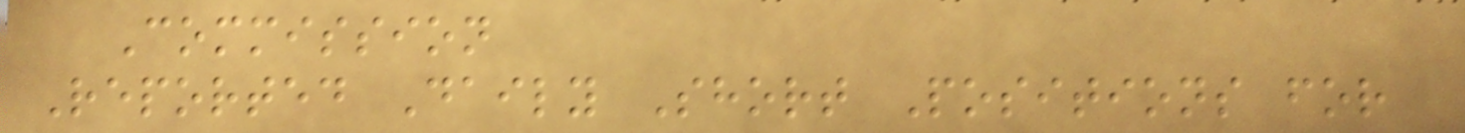Commission
Reported Daily Short Positions for
